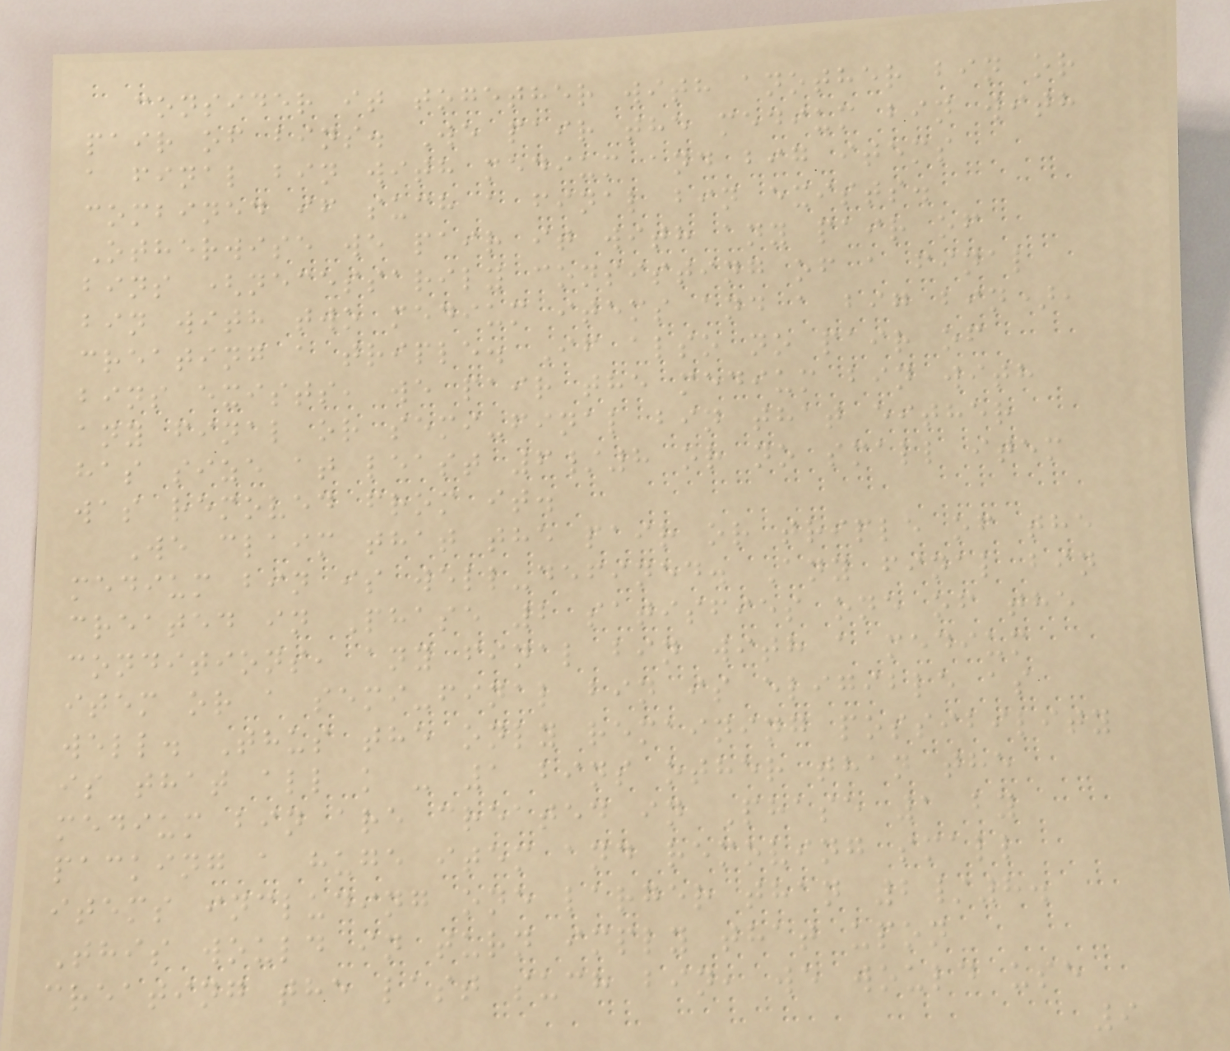consider it together with another bin or
pair of bins. We pair the medium bin with
a final bin with medium and big items
combined if such a final bin exists.
Otherwise we pair it with any pair of
bins (necessarily consisting of a final
bin with two medium items and a big bin),
creating a triple. If also no pair of
bins exists, we pair the medium bin with
any final or semi-final bin that either
has size at least 6/8 or no small item
was removed from it.
We claim that the pair or triple of the
medium bin is well-defined. Any final bin
created in Phase 2 satisfies one of the
conditions, any final bin with a medium
item or a semi-final bin is eligible as
well. Thus the only remaining possibility
is that all k - 1 bins other than the
medium bin are created in Phase 1 by
packing a huge item and removing small
items including one larger than 2/8.
This would in turn imply that upon
creating the last such bin, we would use
9
